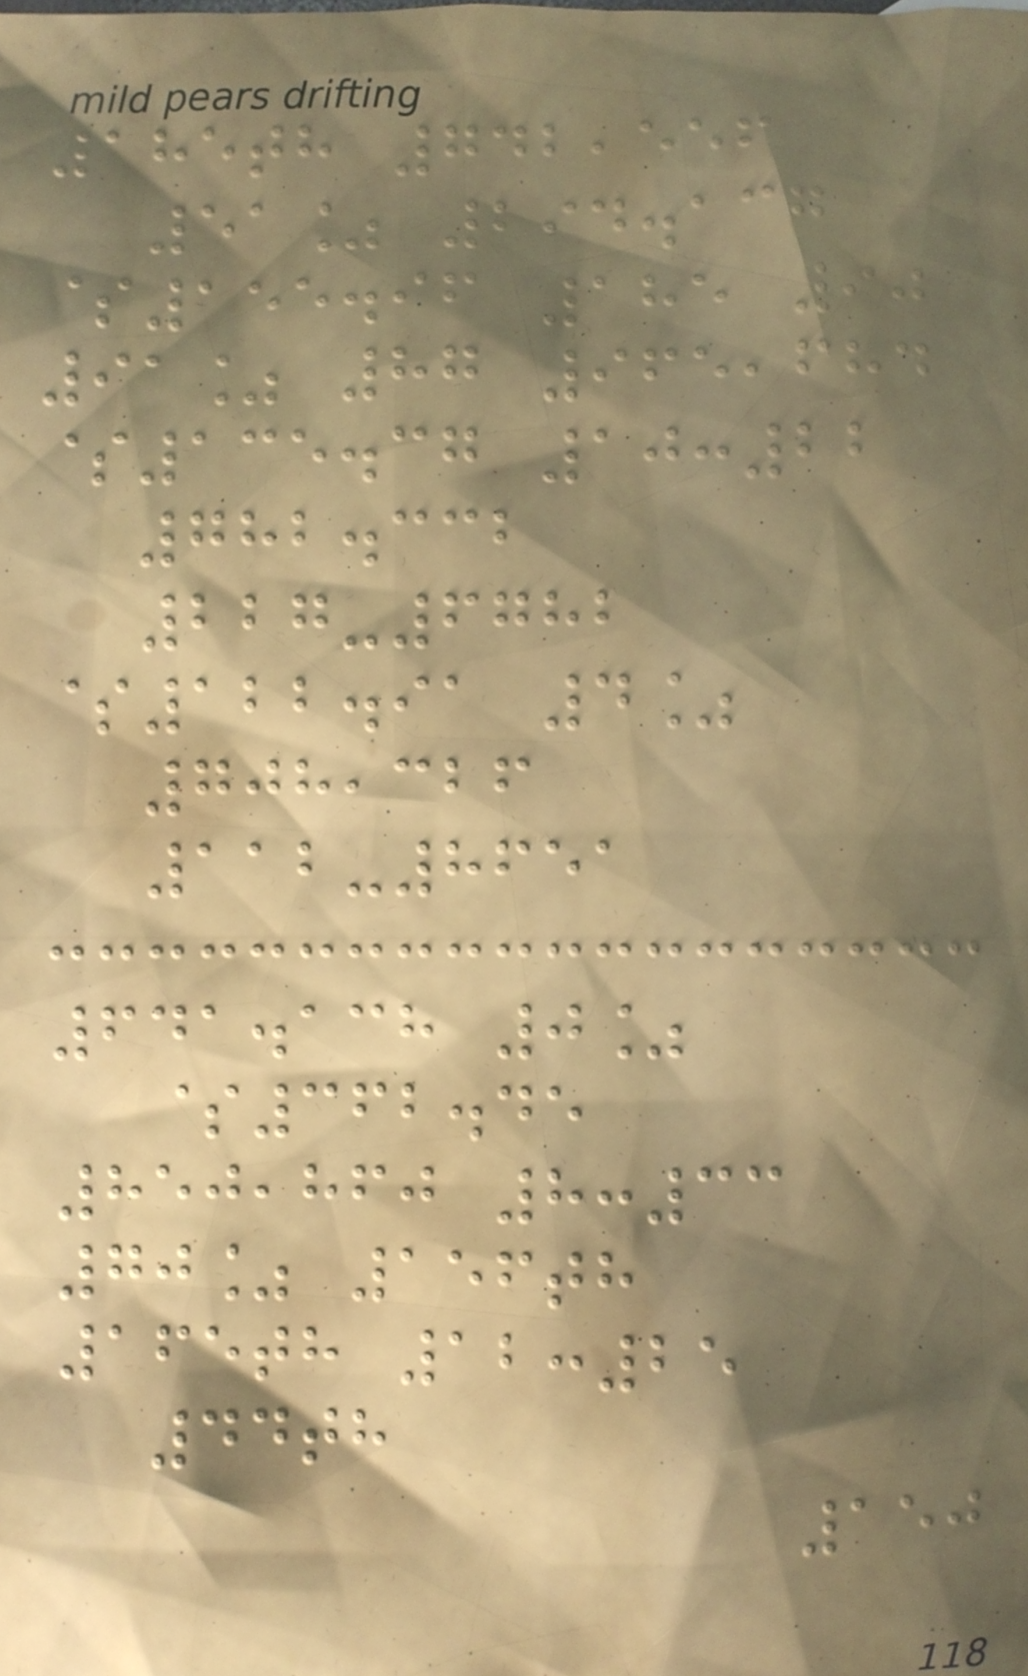185th 742,556
51% 294.137
$155.96 185 90
91% 87 965,684
$135.37 10:22
782.332
227-6782
$122.91 4%
708,326
112-8651
641.138 0%
$362.45
850,860 8:33
70% 156th
165th 12:25
44th
150
